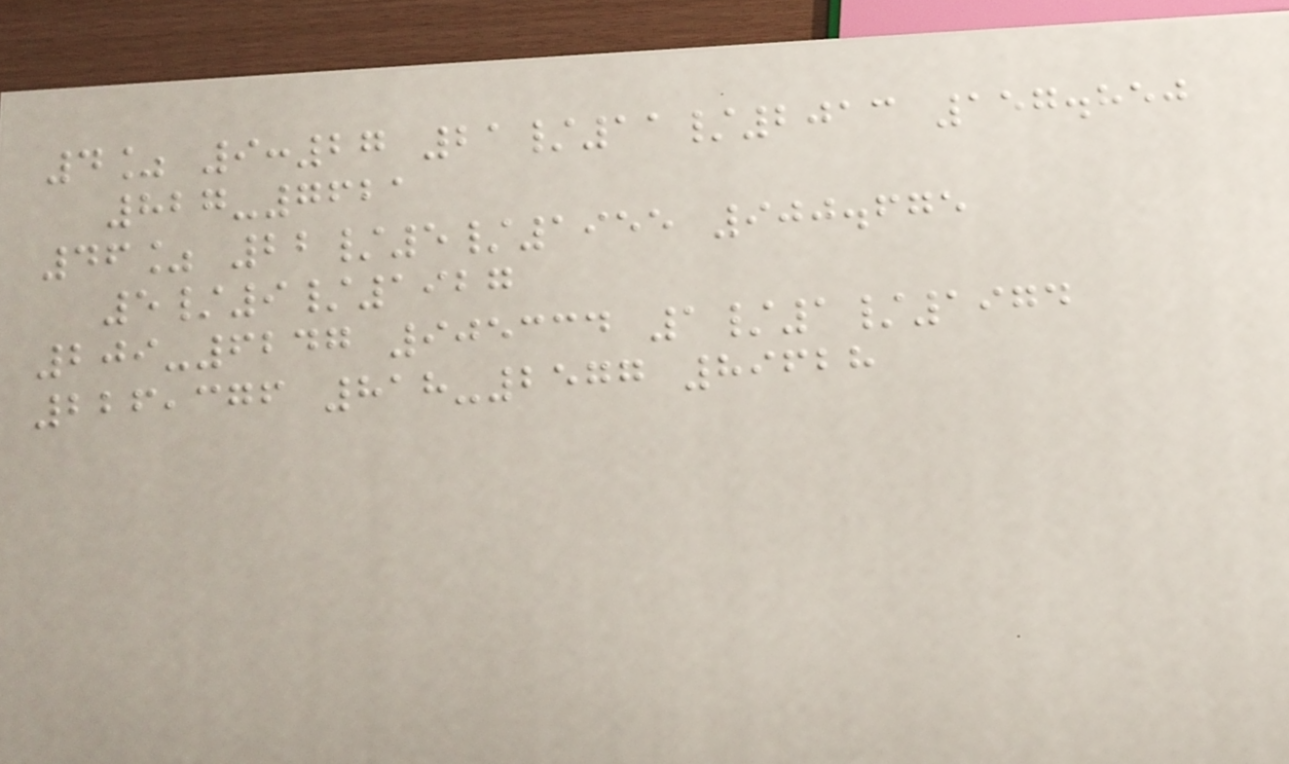4% 9:27 21/11/2013 157.850
827-7621
46% 22/5/1955 900.675
5/9/1927
209-6247 905334 1/1/1974
226,376 818-2577 89628
